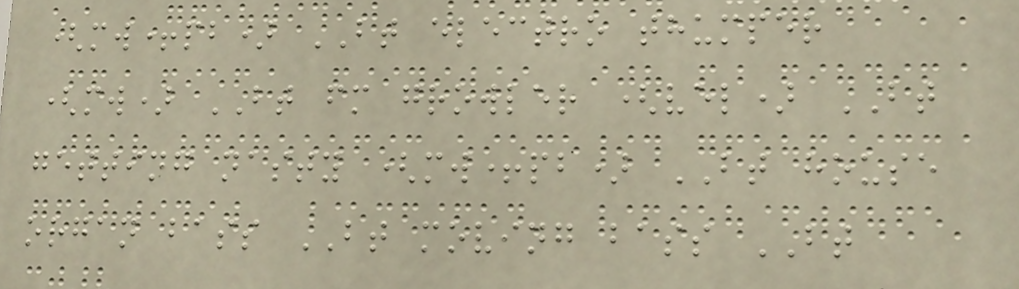(mw+pb) BT electro thumper
(mw) BT fm growler (vel) BT
getting nasty (mw+pb) BT house
organ bass BT moving bass BT
